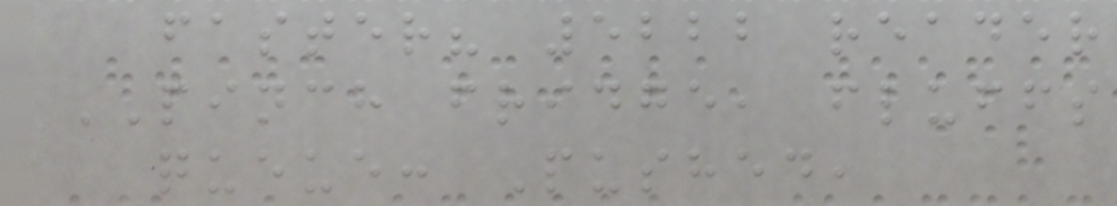faster? 5222 reader
PINCH fridge, fluffs
queue: Pushed,
